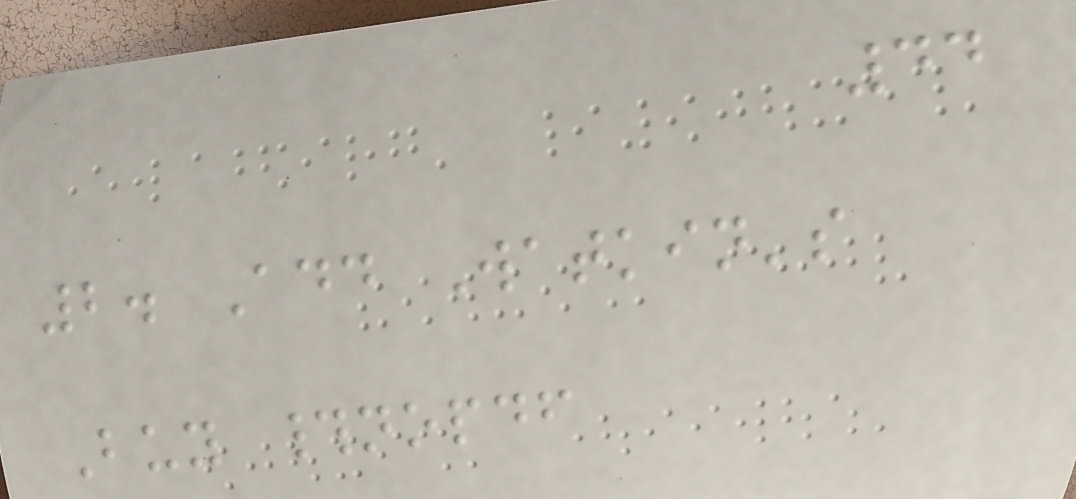44
2. Add Watkin's
Buy #nopdf
